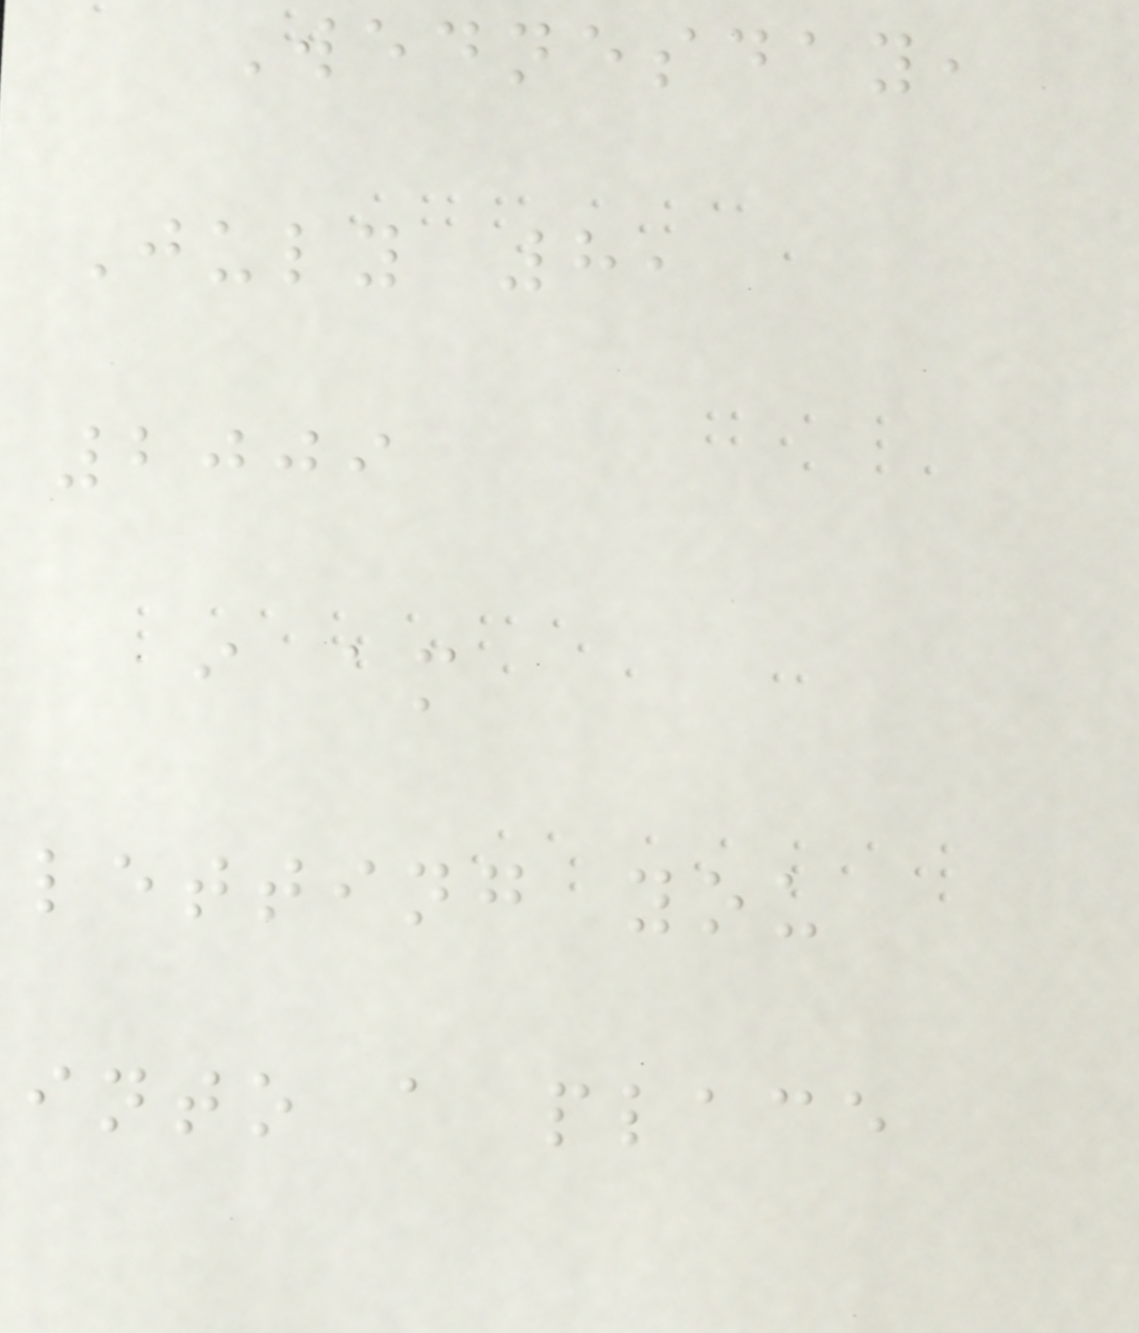Wednesday,
July 8,
2009
i am
letting you
into a place
